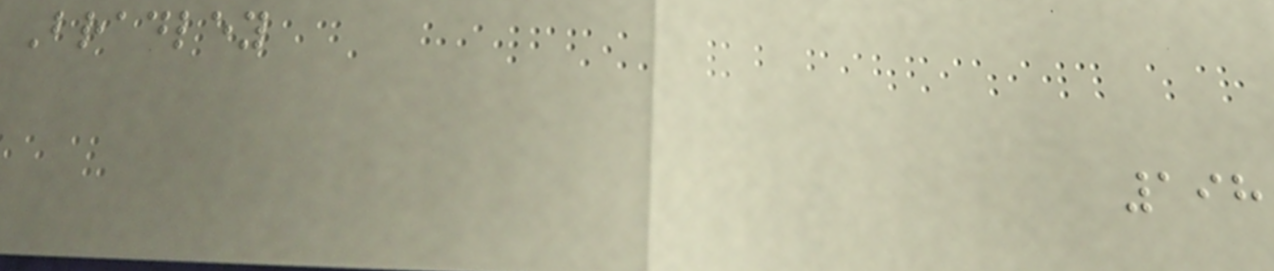Bradley
198
